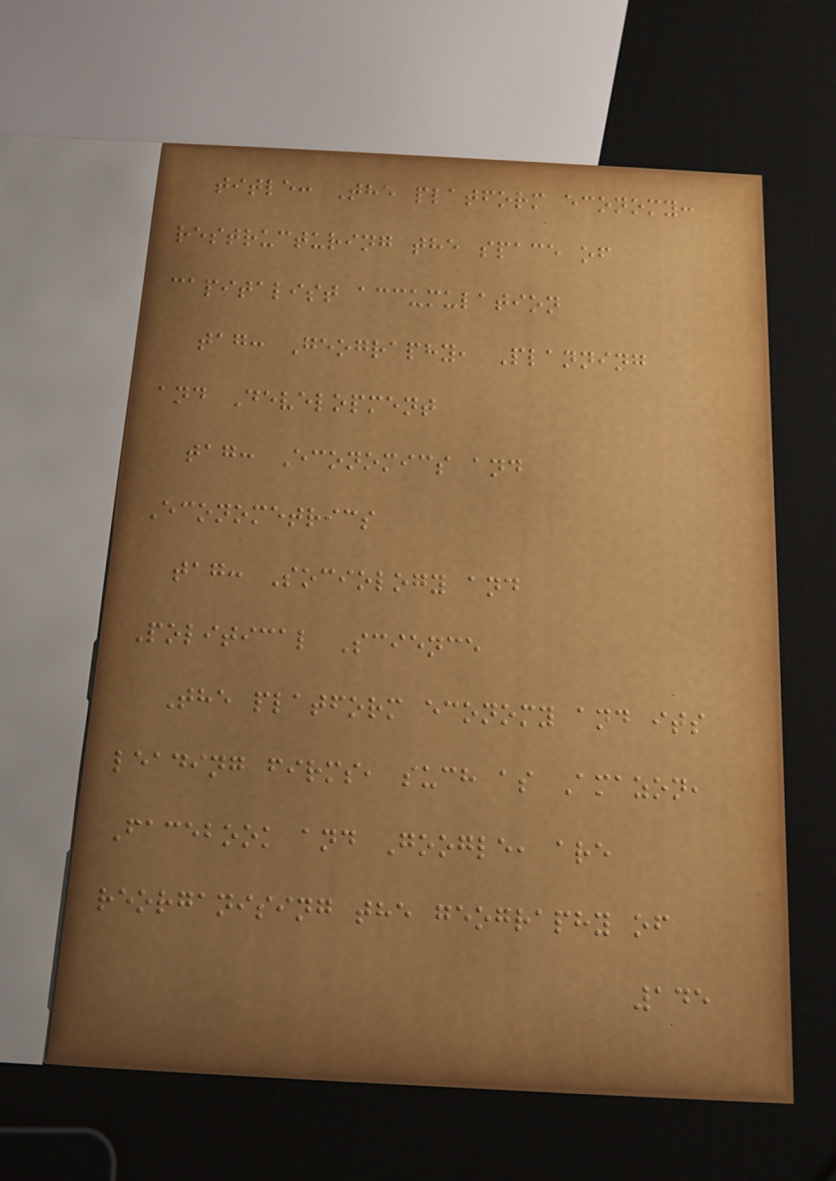title: The platform economy:
restructuring the space of
capitalist accumulation
tag: Geography, Planning
and Development
tag: Economics and
Econometrics
tag: Sociology and
Political Science
The platform economy and its
leading firms, such as Amazon,
Facebook and Google, are
reorganising the geography of
145
